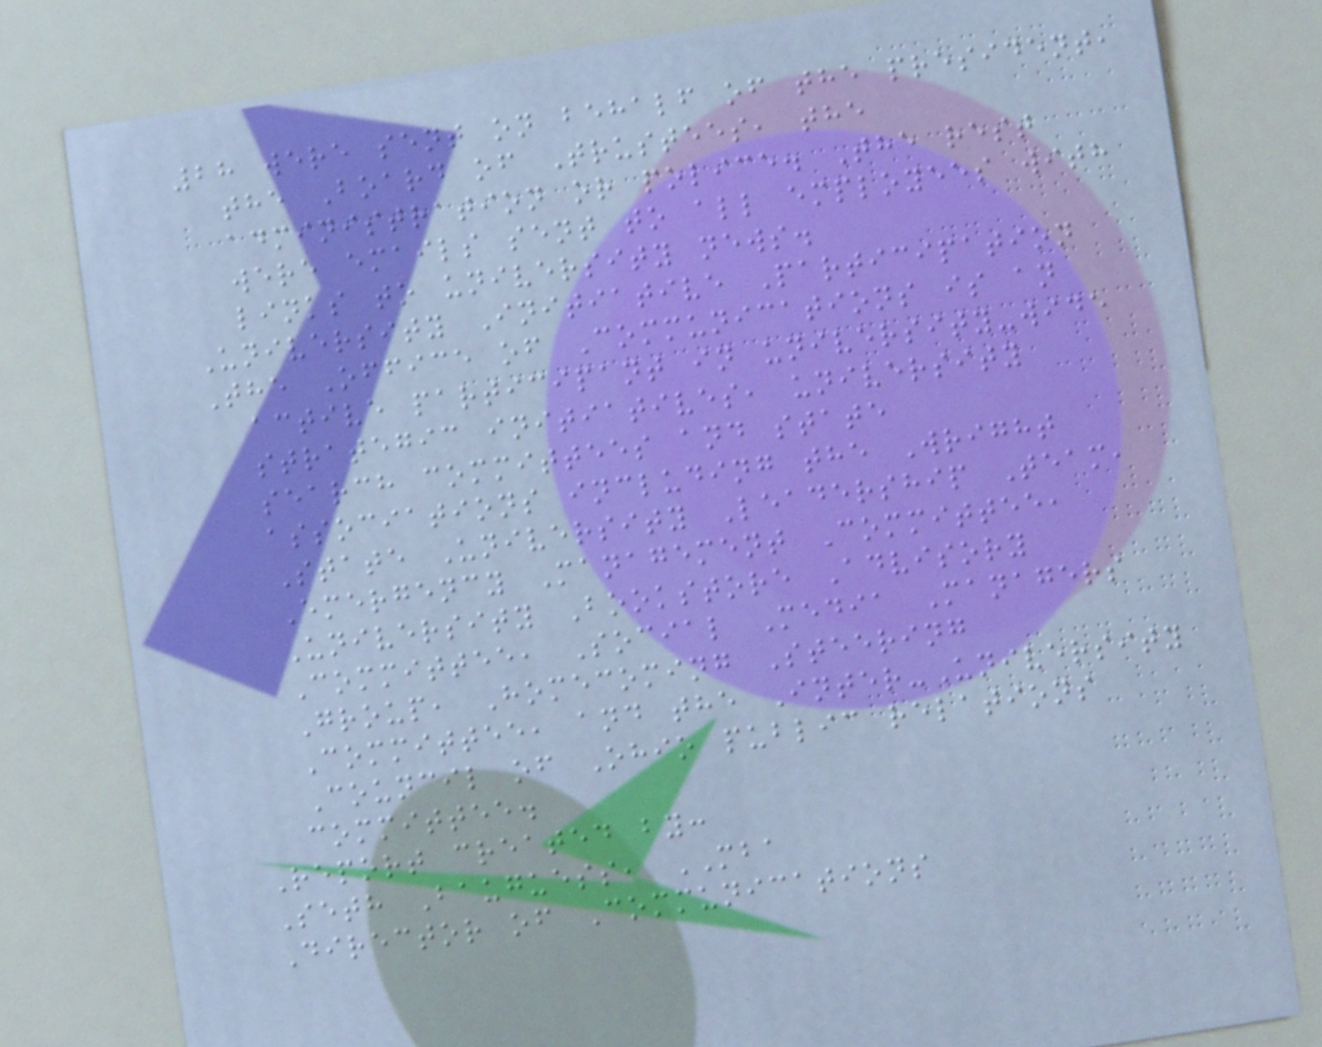28 were sent on behalf of the president,
the Board of Trustees, the
administration or police. The rest
were emails sent to all employees with
links to university news.
University Initiative Participation
The Office of Communications is an
active participant in university-wide
strategic initiatives, university
search committees and state
associations including the Wright
State University Leadership Team,
Emergency Management Committee,
University Bookstore Advisory
Committee, Social Media Managers
Group, Homecoming Steering
Committee, and the Inter-University
Council of Ohio public relations
committee.
Report created by:
Seth Bauguess, MBA
Director of Communications
